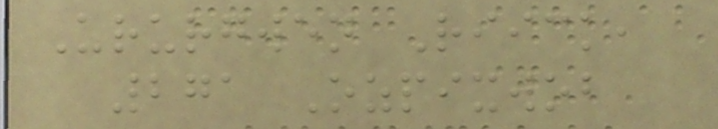Ururgwen Riick,
271 Ozpixwob
